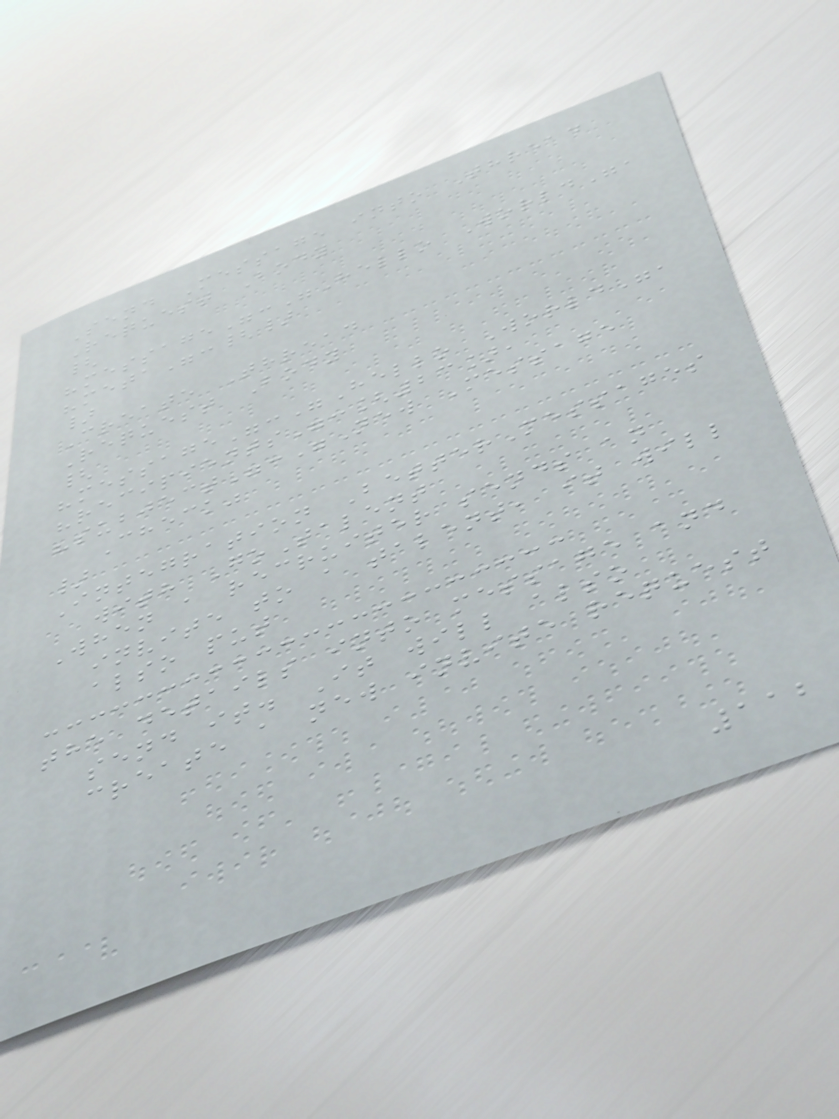Send Message into Thread
Request Body
{
"message":"Hello World",
"meta":{}
}
Create Thread
Request Body
{
"message":"Hello World",
"recipients":[23],
"subject":"New Message
Check"
}
Integration BetterMessages
with GoTalent
When a recruiter sends an
invite to a talent, it will
also put
the details into message and
send it. It will also
create a new invite request
112
